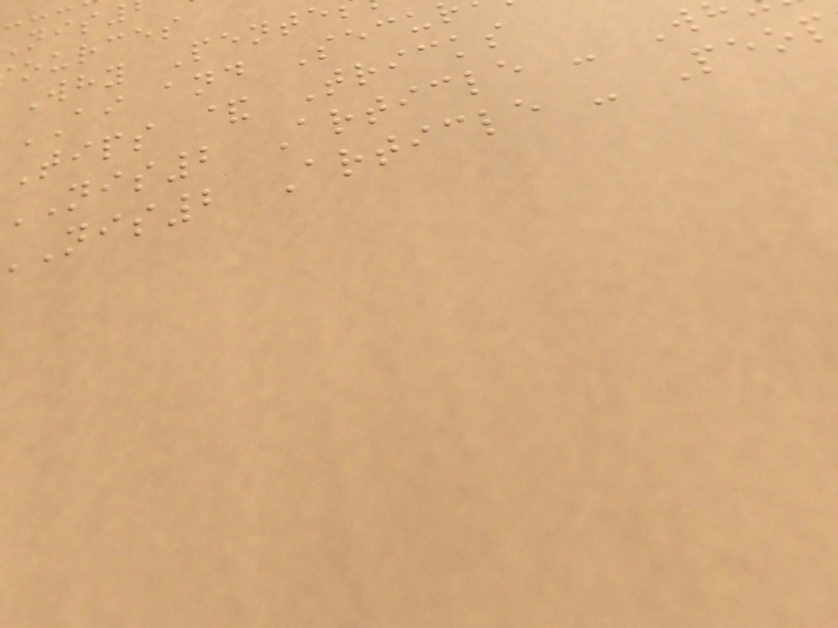ources
Why Pente
AI and Secu
Tips & Tricks
NIS2 Article - W
nis2 Article - Peo
